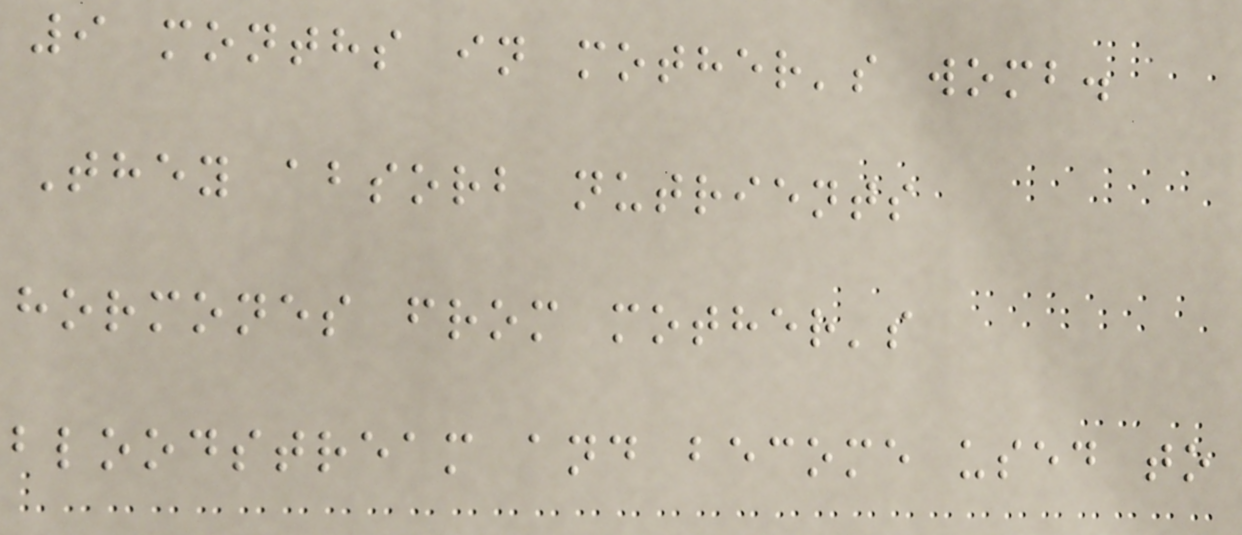9 months in mother's womb.
They absorb nutrients
hormones from mother's
bloodstream and become used to
